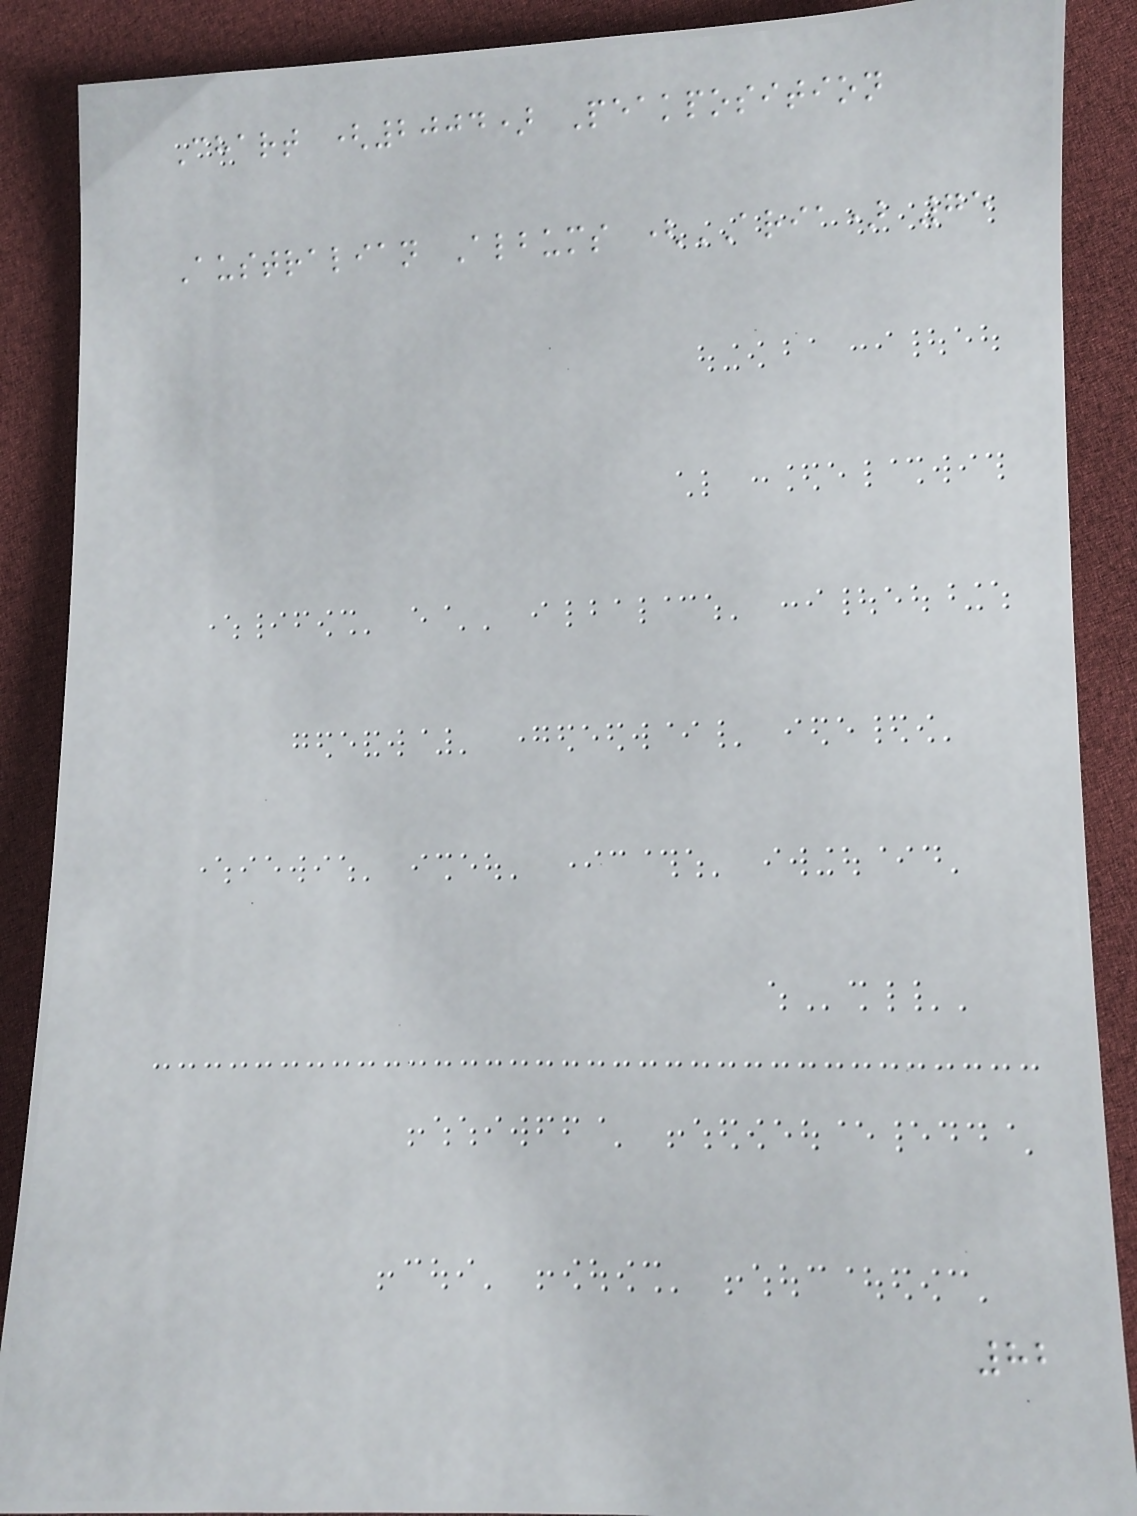Chart (2004) Peakposition
Australian Albums (ARIA) 75
82
